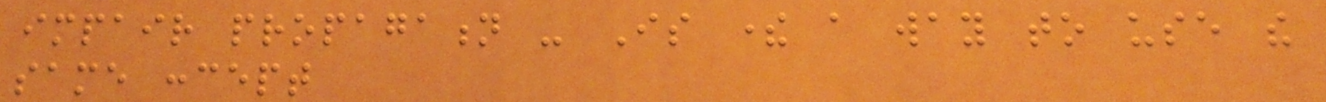impair propagation - Is there a way to use the
same concept
